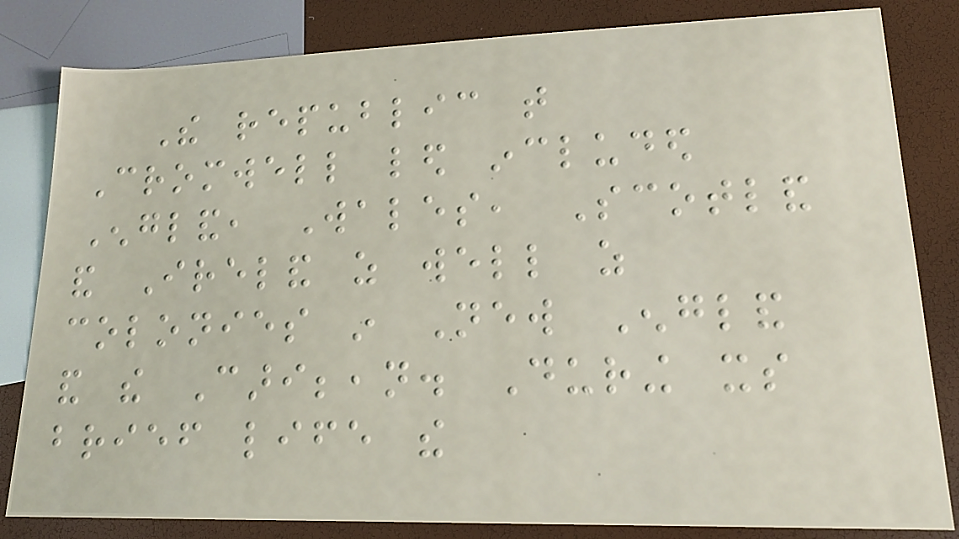The republic that
Cromwell led included
England, Wales, Scotland
and Ireland as well as
colonies in New England
and the Caribbean. During its
brief life the
